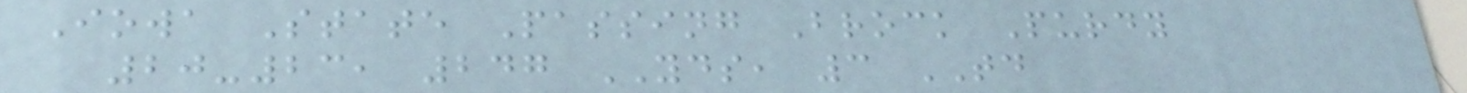Iowa State Passing Brock Purdy
20-23, 247 YDS, 3 TD
